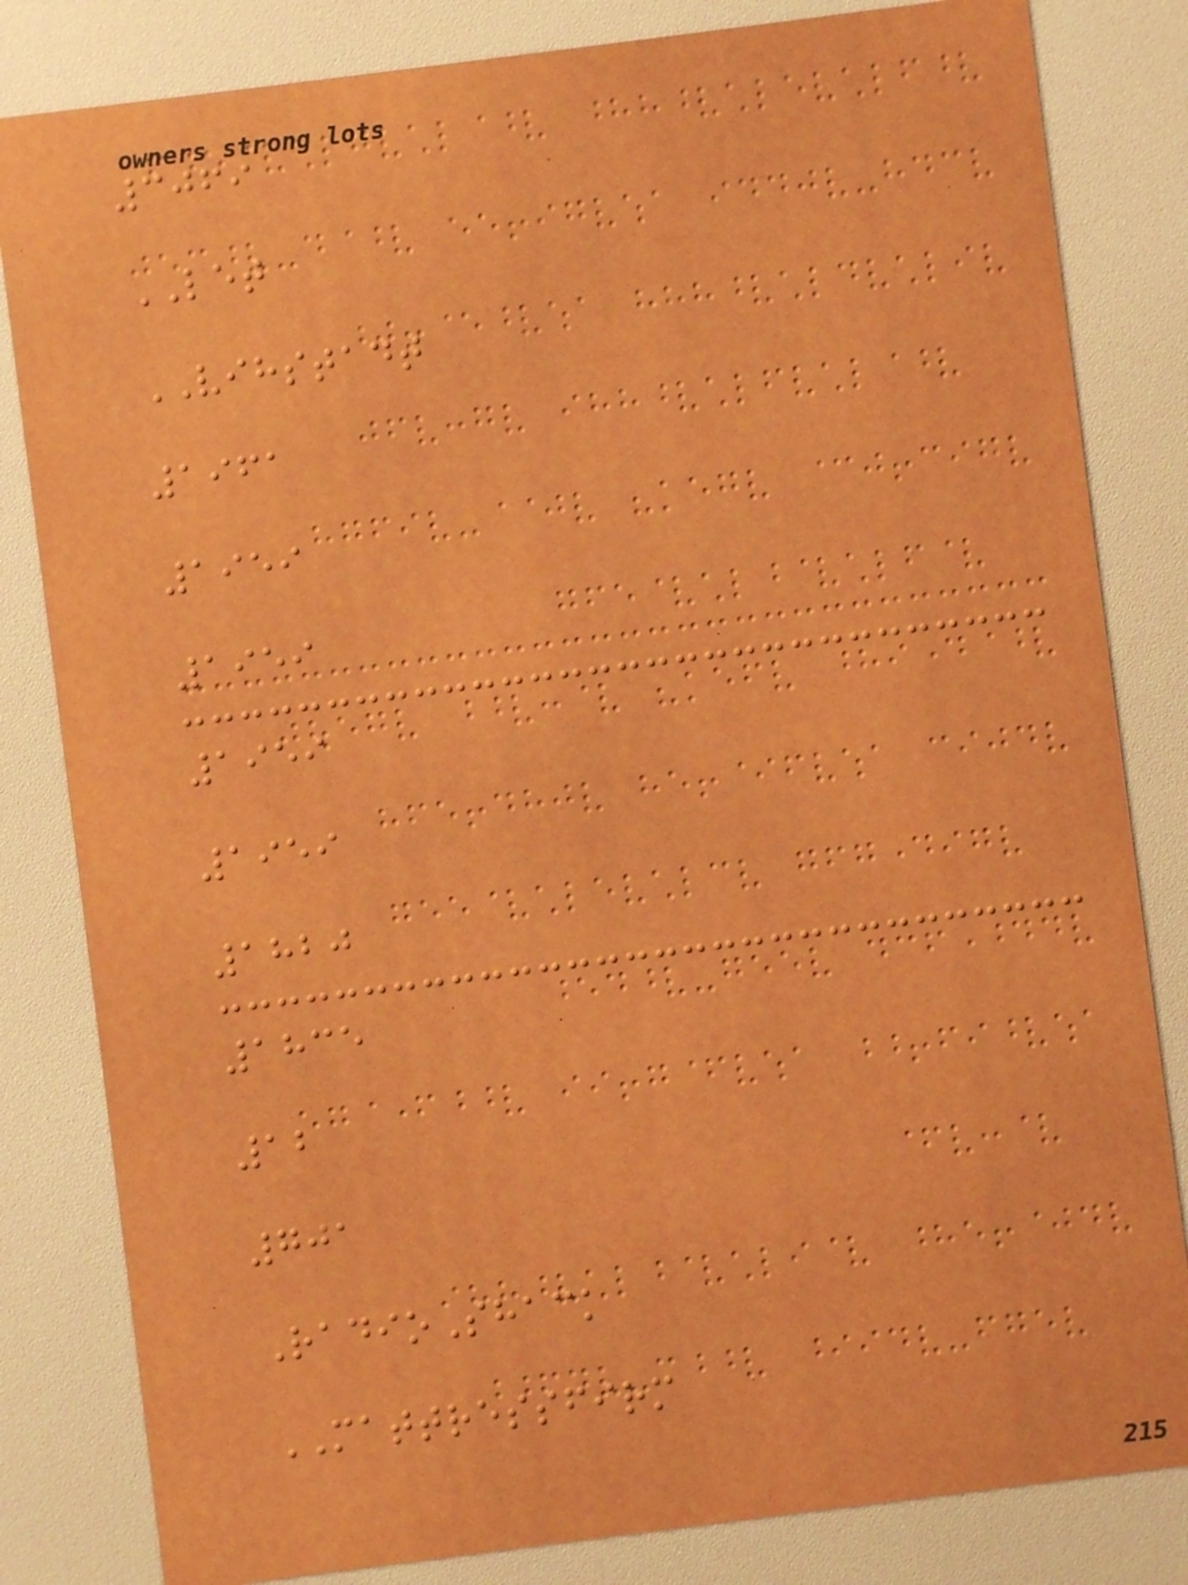3069
LET
VIHSTADT
1961
1959
1959
1959
1959
1820
1835
12
701
RadioShack
MATTRESSFIRM
